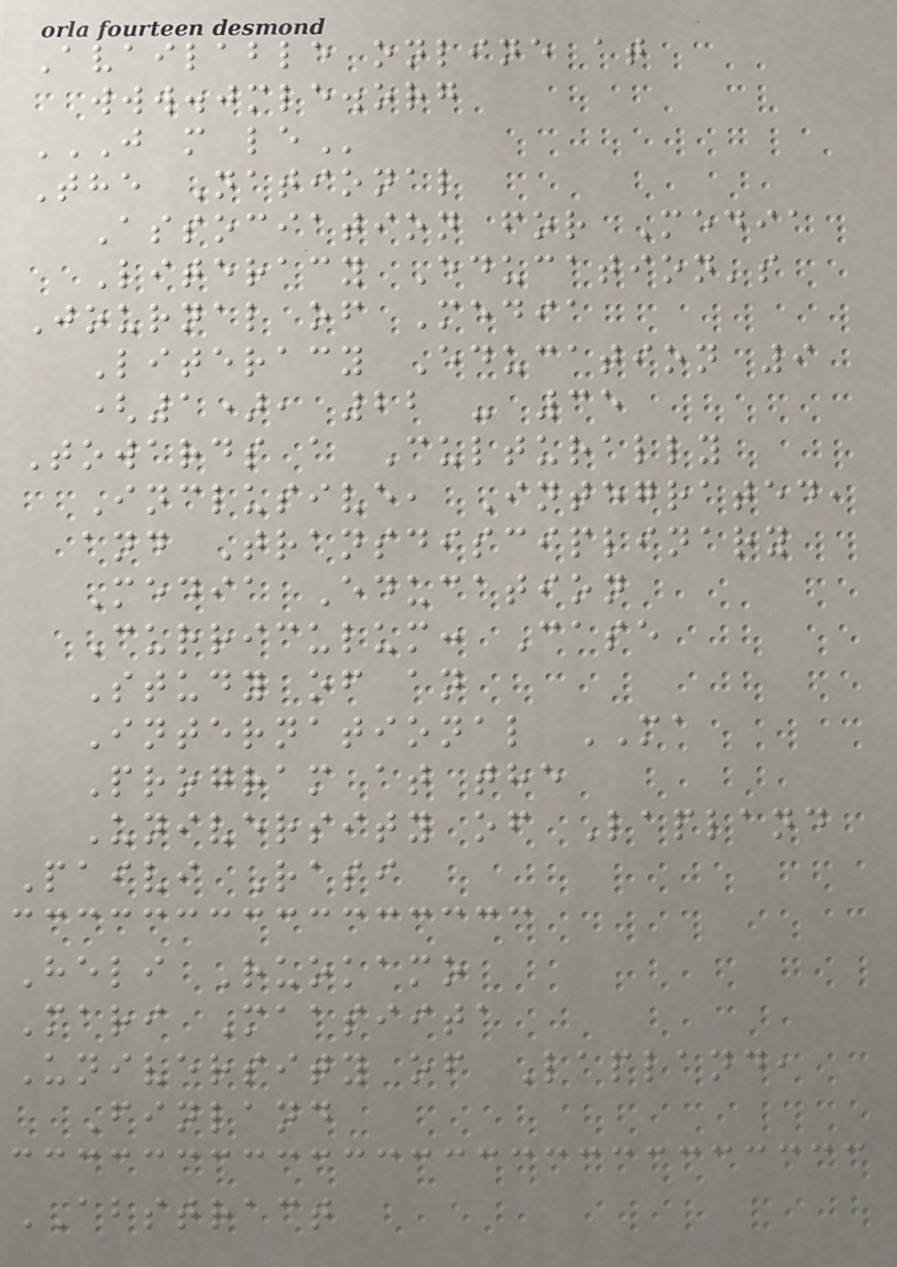Available online at
www.jmle.org
J M LE
The National
Association for Media
Literacy Education's
Journal of Media
Literacy Education 9
(1), 22 - 35
Towards a Culturally
Inclusive, Integrated,
and Transdisciplinary
Media Education
Curriculum: Case
Study of an
International MA
Program at the
University of Lapland
Paivi Rasi
Heli Ruokamo
Mari Maasiita
University of Lapland,
Finland
ABSTRACT
